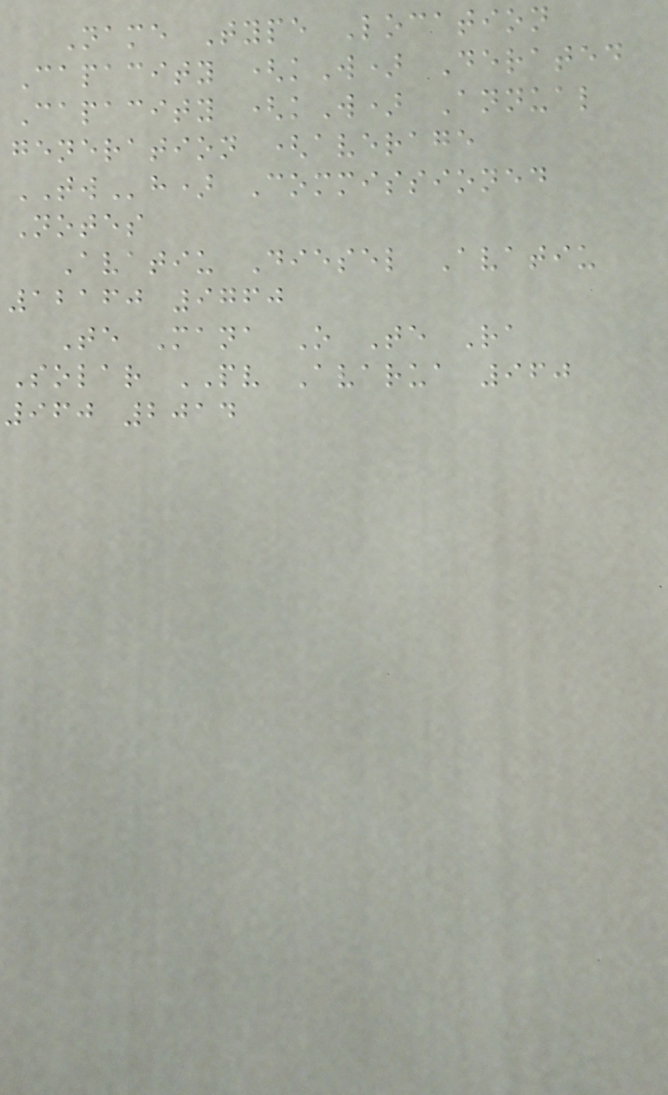Name Type Location
Capacity (kW) Derated
Capacity (kW) Annual
generation (average
TWh) Commissioned
Notes
Avatiu Diesel Avatiu
12160 9760
Te Mana O Te Ra
Solar PV Avarua 960
960 2014
